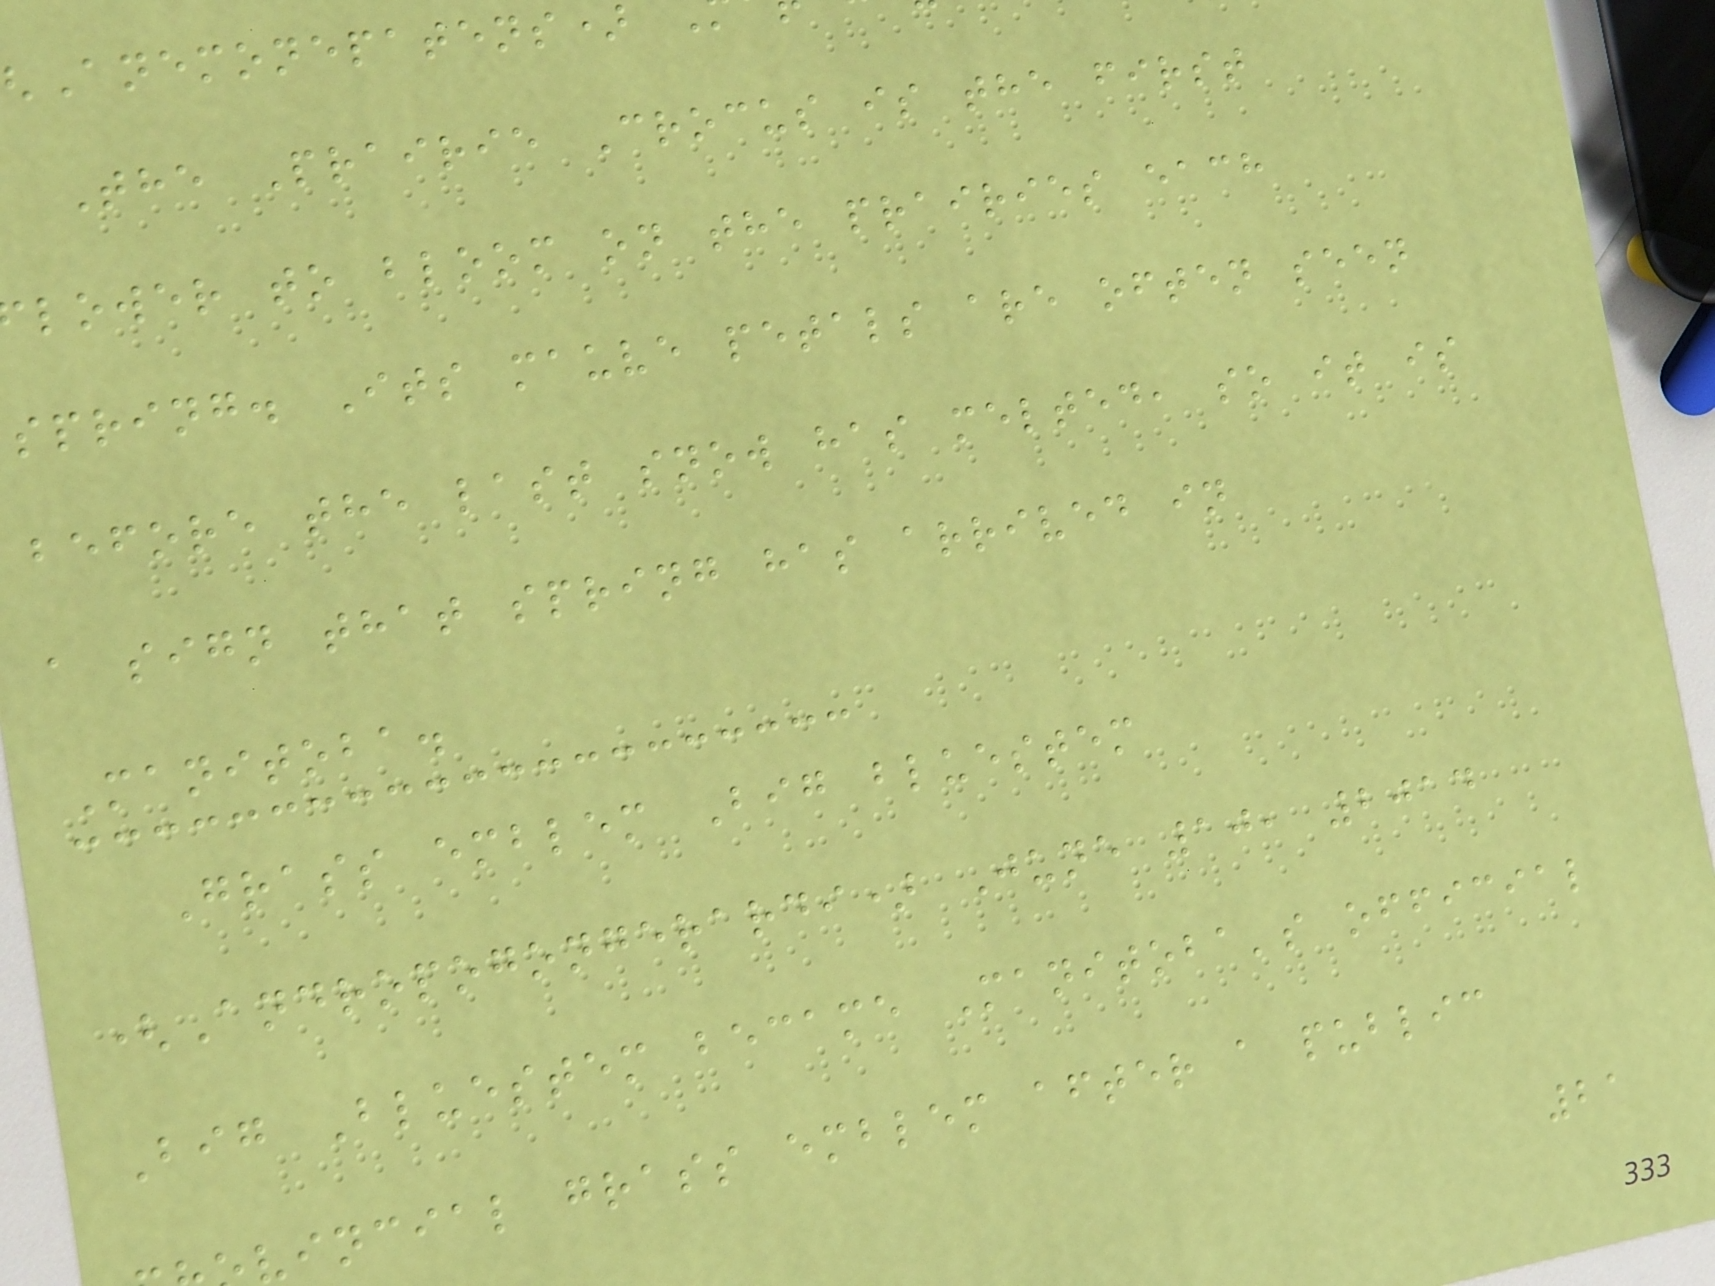Anemonepatens)
The Prairie Crocus is the first
lower to bloom on the prairies each
spring. Its mauve petals are often seen
before the last snow has melted, so it is
a sign that spring has arrived in
Manitoba.
Grass emblem Big bluestem
(Andropogongerardi) June 10, 2014
Big Bluestem became Manitoba's official
vincial grass emblem after a public
21
